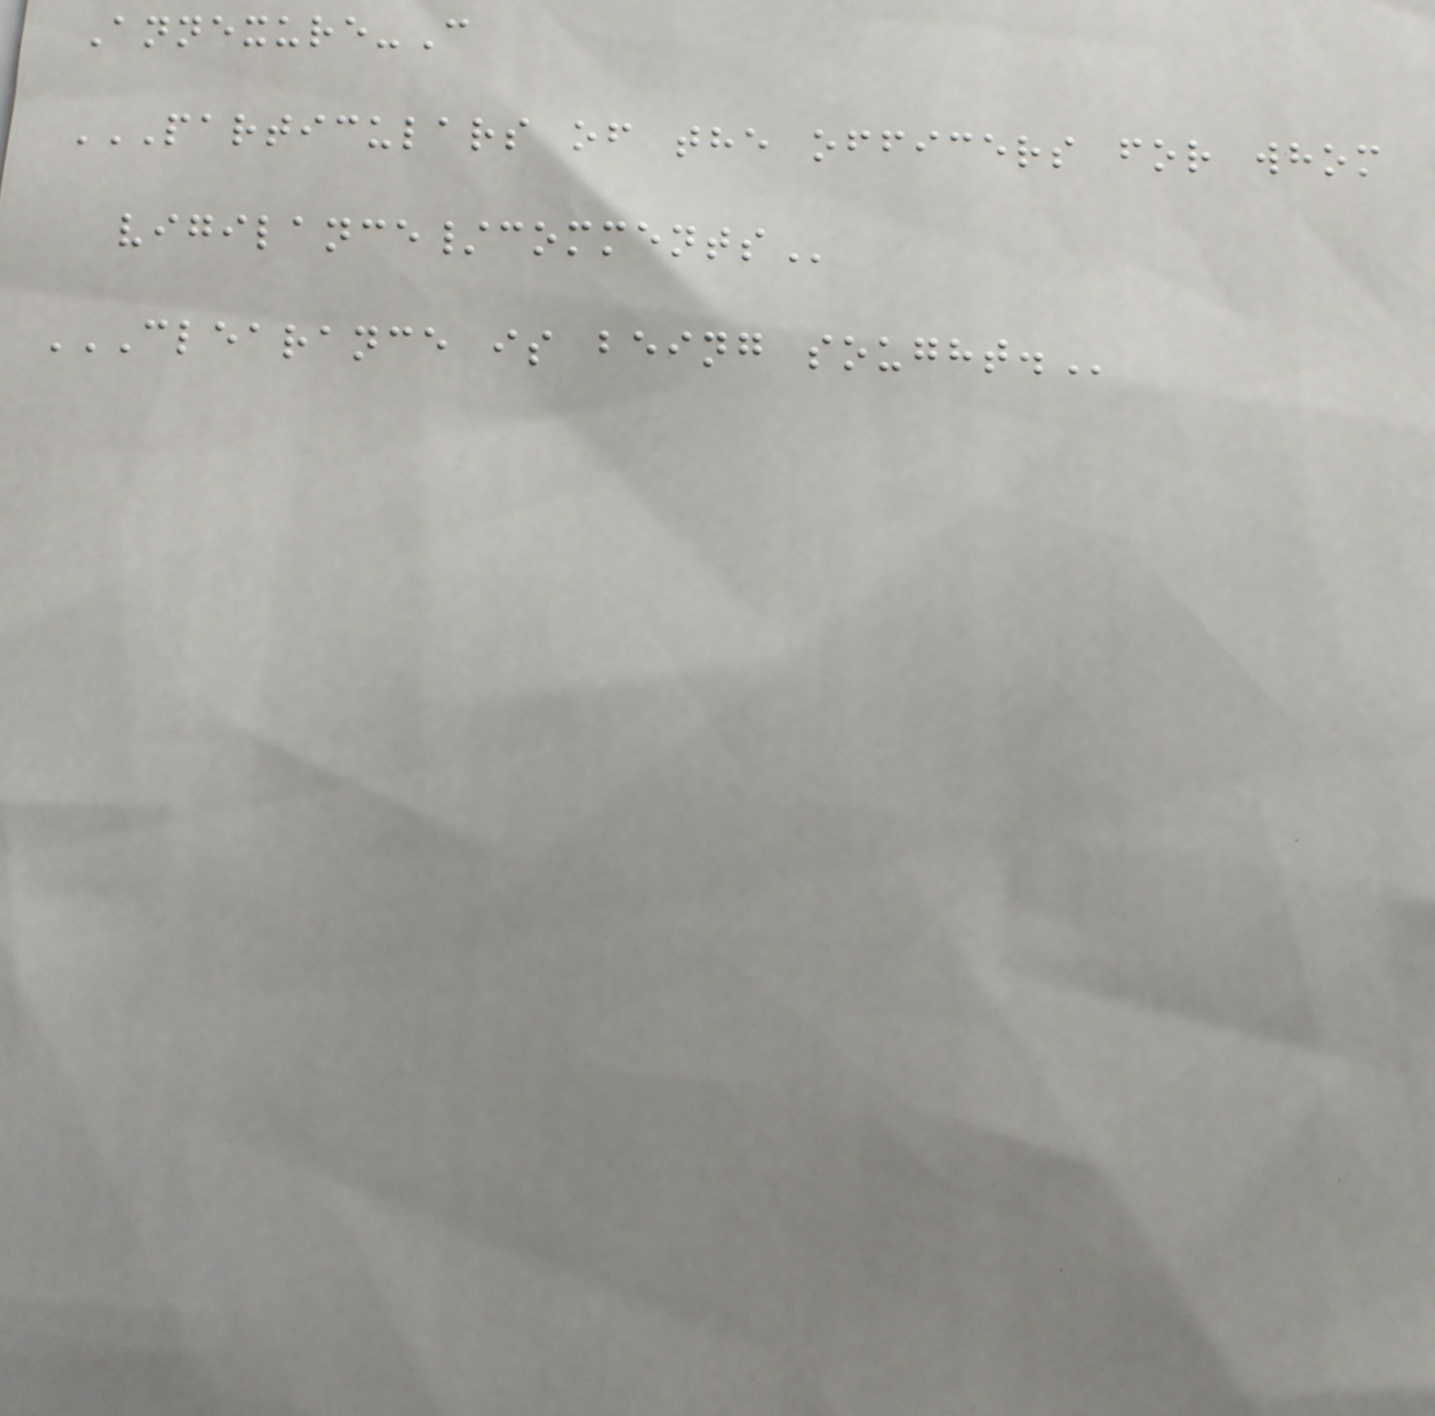Annexure-C
PARTICULARS OF THE OFFICERS FOR WHOM
VIGILANCE/COMMENTS
CLEARANCE IS BEING SOUGHT.
